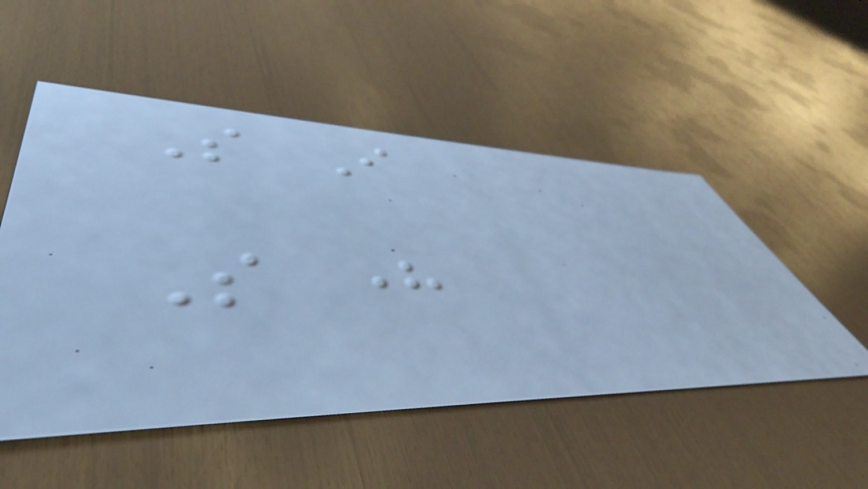So I
So here
